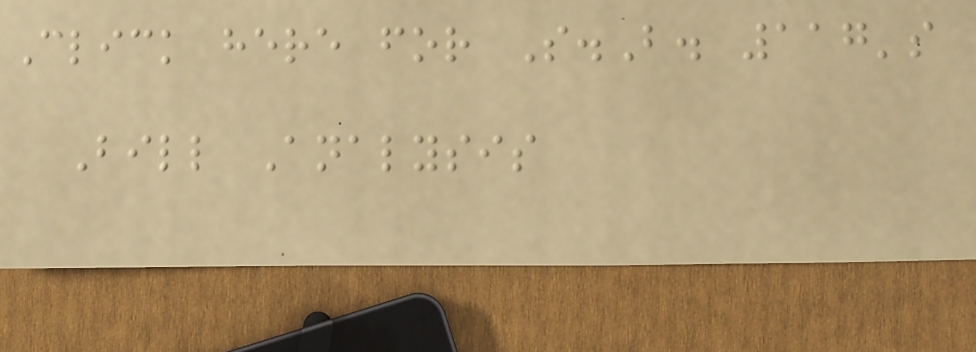Click here for S.B. 117's
Bill Analysis
